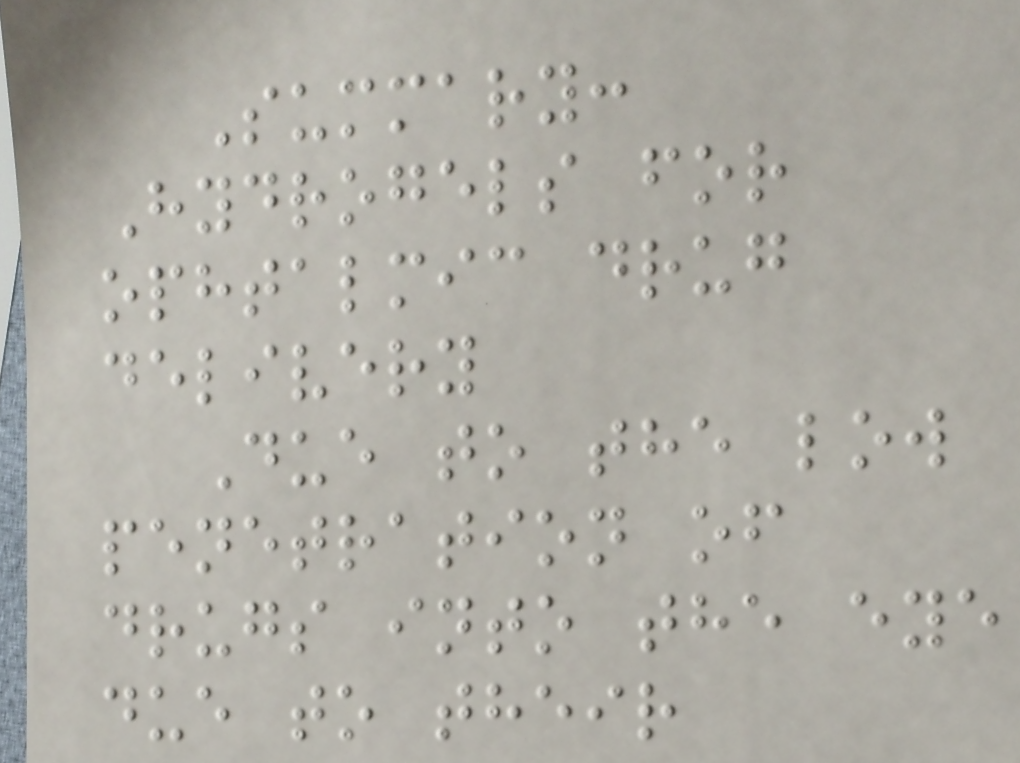Summary:
Hydrogels for
ophtalmic drug
delivery
Due to the low
penetration of
drugs into the eye
due to their
